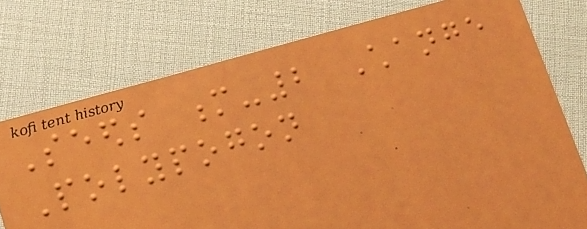Seeds m-2 Change
Polypogon
